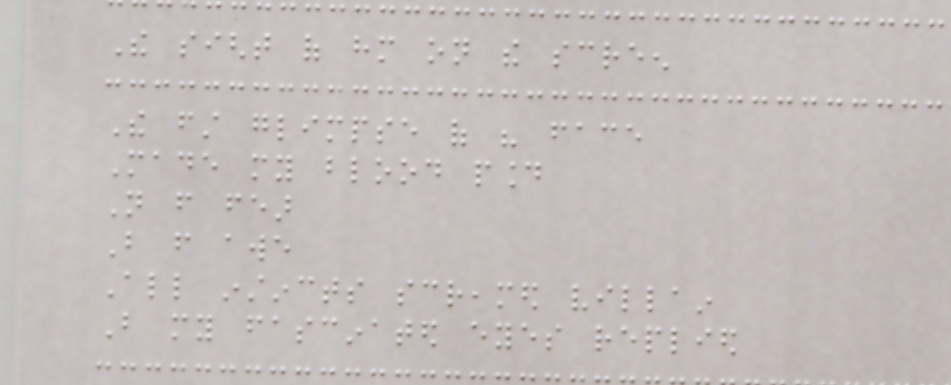The sight of him on the screen
The first glimpse of his face
Made my blood pound
Not from fear
But from awe
All instincts screamed villain
But my fascinated eyes replied
